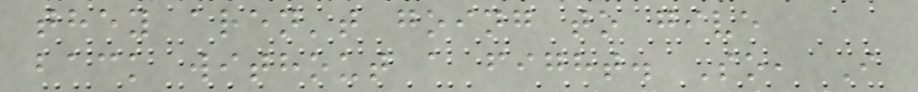they aren't going to give
back without a fight. So, I
